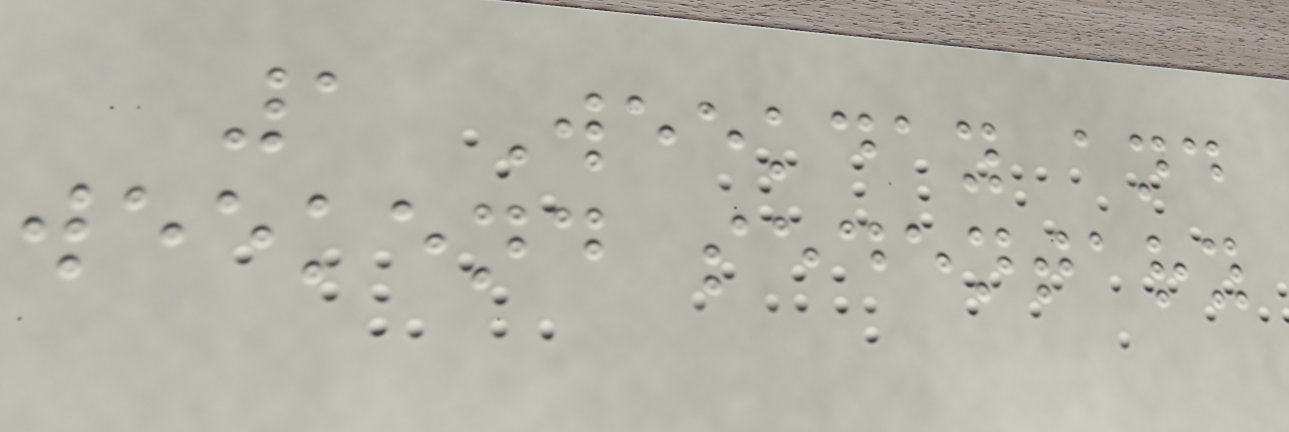1 Weekday and
weekend sedentary
